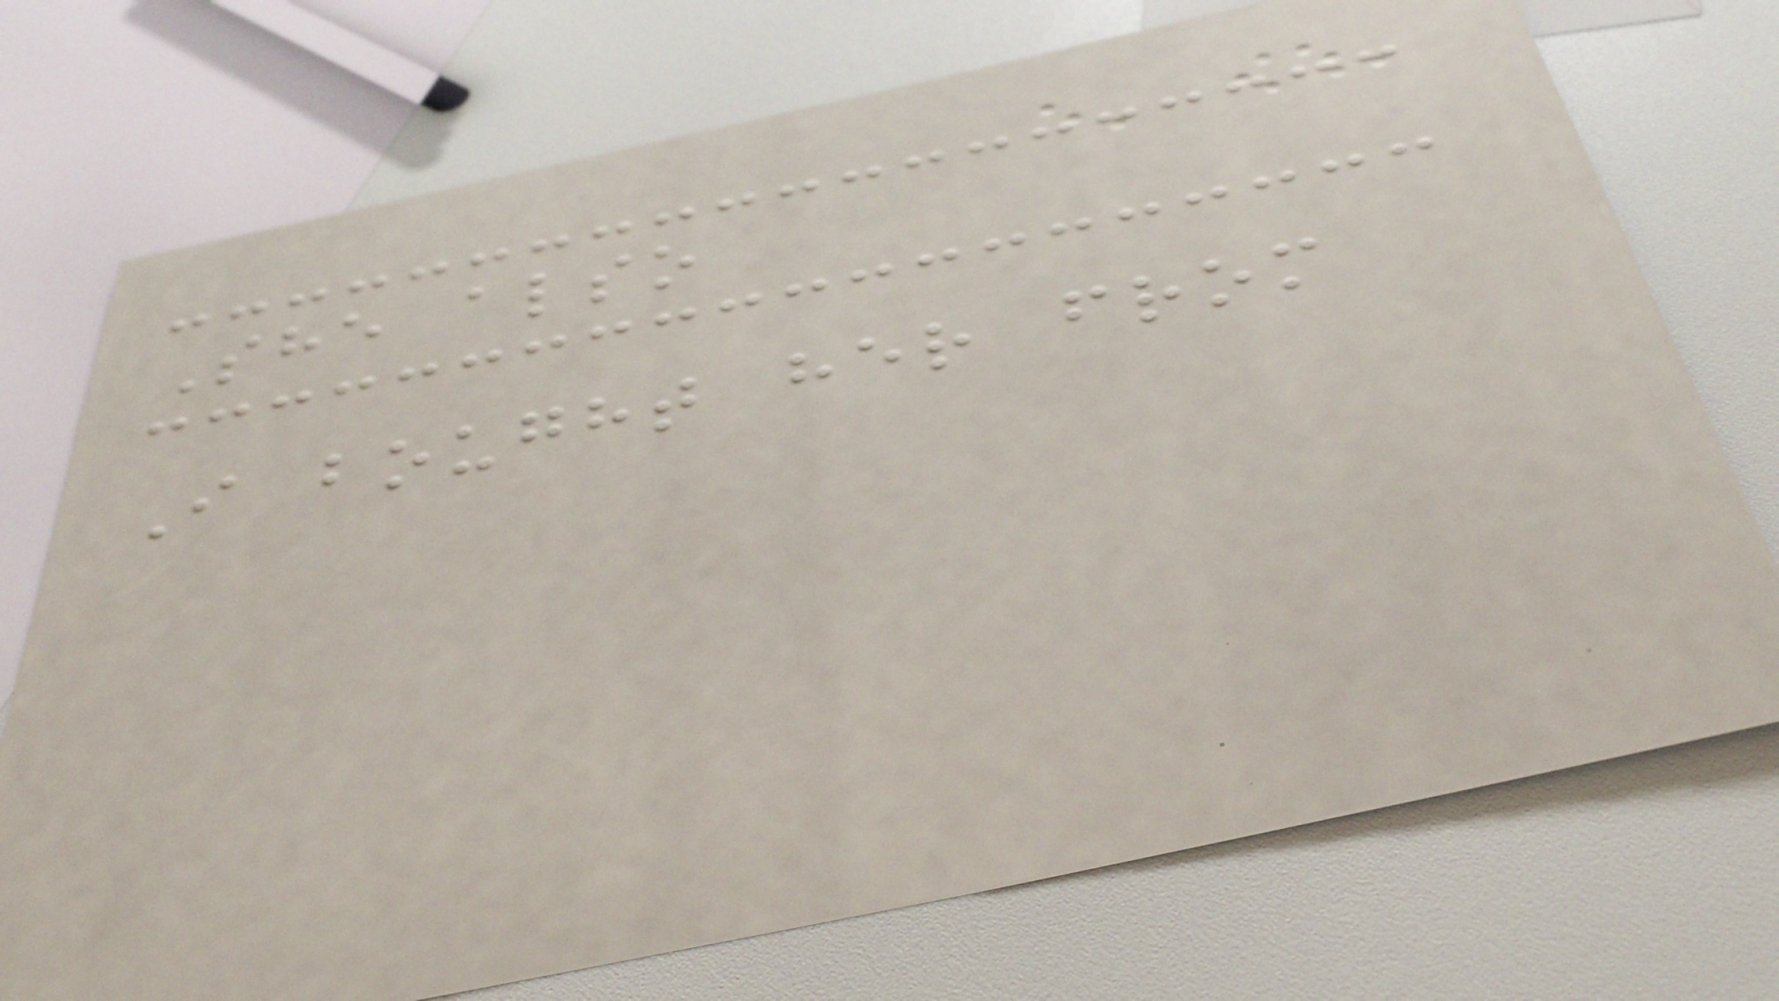She also
I bought her from
